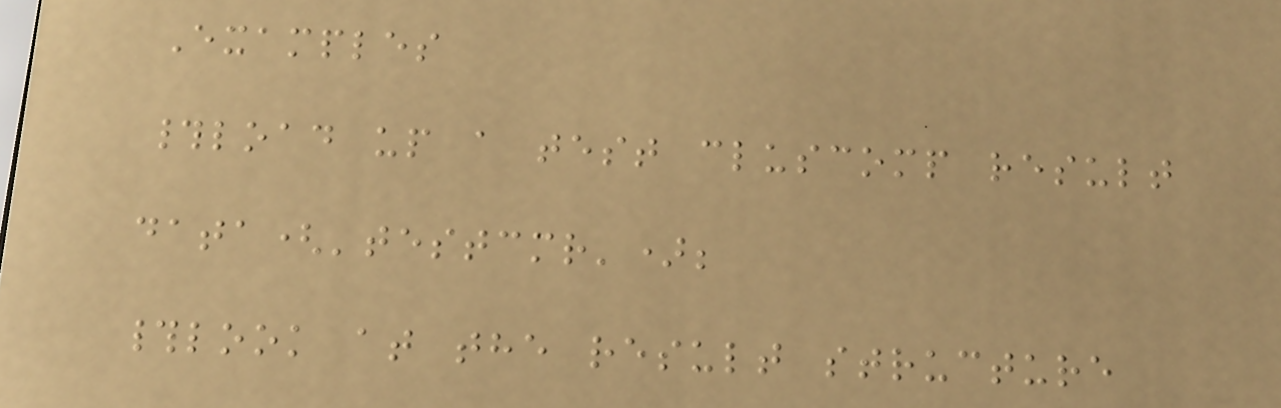Examples
#load up a test cluscomp result
data('testcmr');
#look at the result structure
